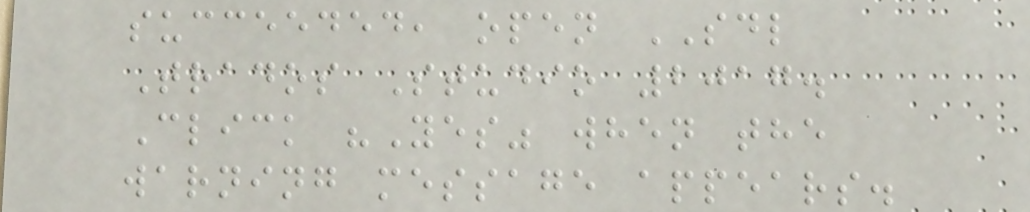succeeded, open SDL
Trados Studio 2017.
Click "Yes" when the
warning message appears.
